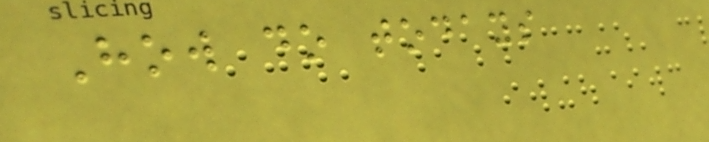How do todays
